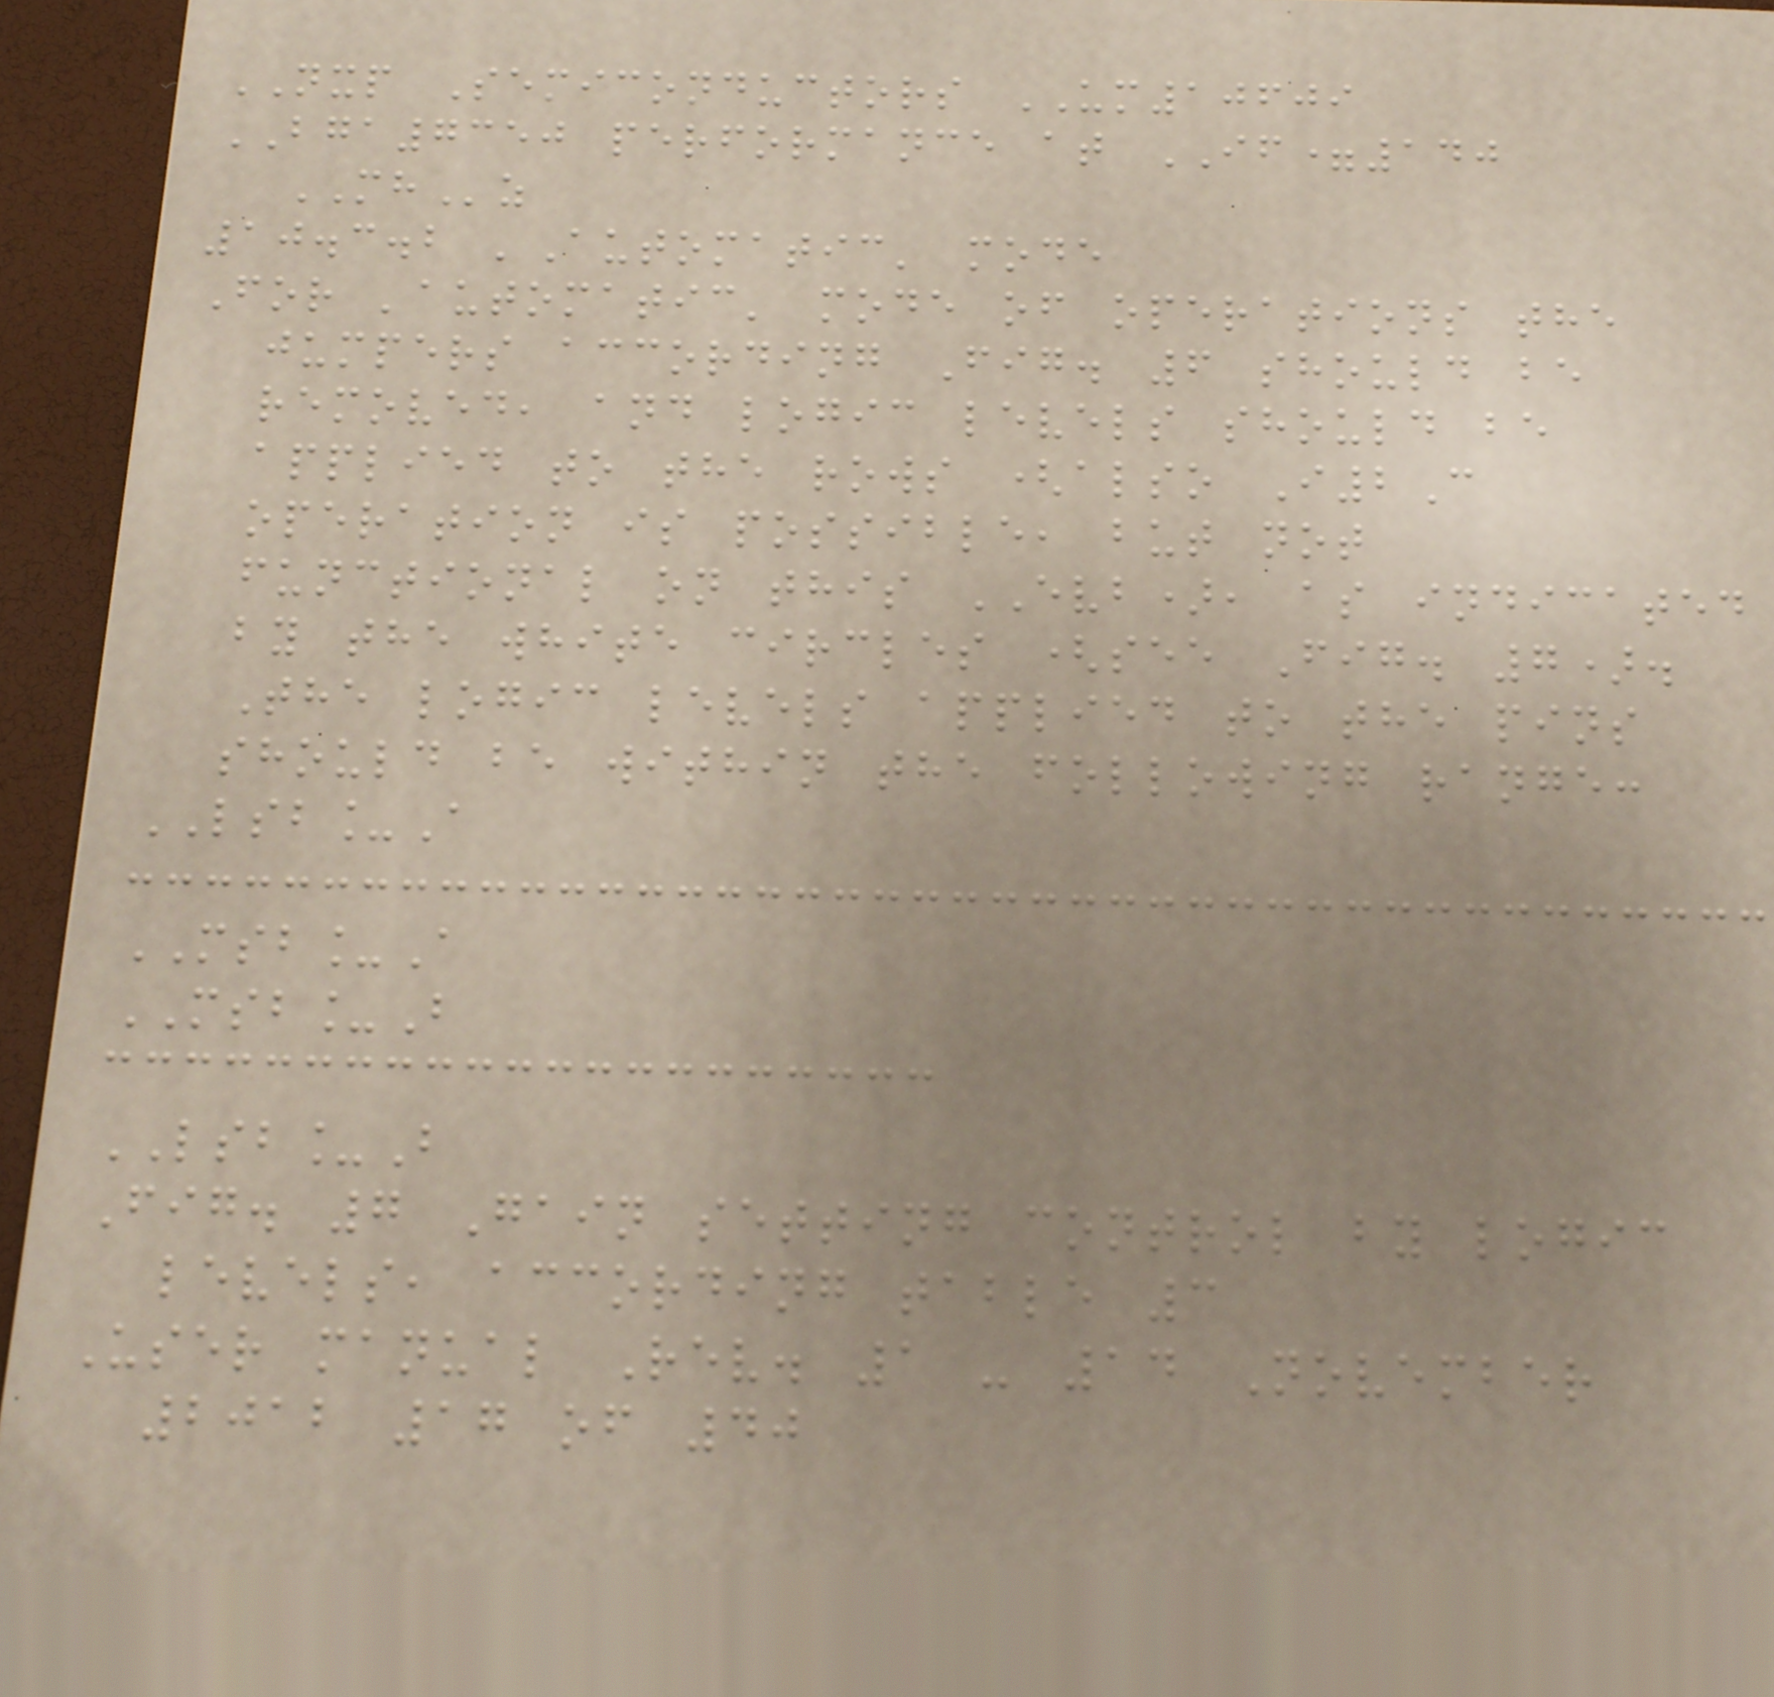NXP Semiconductors UM10609
BGA7350 performance at IF=140
MHz
10.3.2 'Automatic' mode
For 'automatic' mode of operations the
jumpers according Fig. 6 should be
removed, and logic levels should be
applied to the rows (also I2C
operation is possible, but not
functional on this EVB), as indicated
by the white circles (see Fig. 7).
The logic levels applied to the pins
should be within the following range:
LSB_A
MSB_A
MSB_B
LSB_B
Fig. 7 Gain setting control by logic
levels, according table 3
User manual Rev. 1 - 14 November
2012 17 of 40
